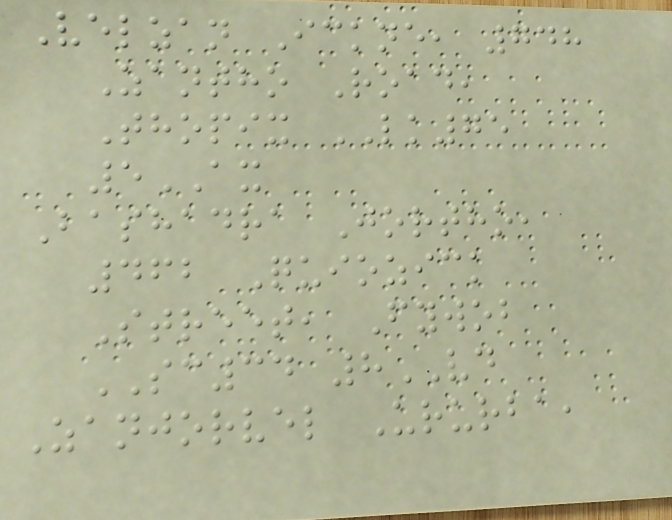Velzan Ickne, 748
Zantho Road,
Thopix LK75
5AX
Bashadra Jortho,
462 Quiozick
Street, Fywob
SC34 8VD
Zanjorvel Ururba,
